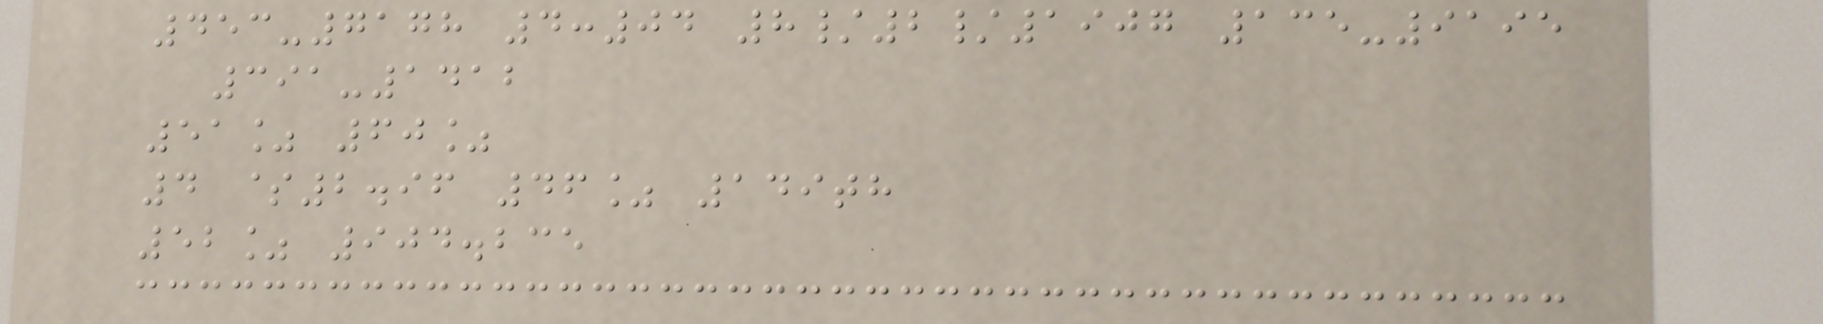453-7178 4:04 8/2/1907 135-9195
391-1412
51% 60%
4 $2.96 46% 149th
52% 904.235
